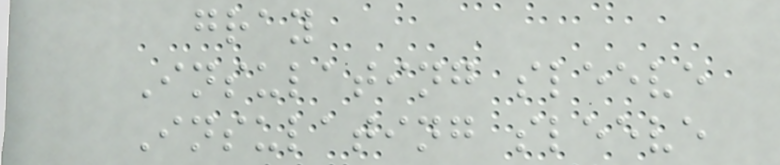gray
Insulating sleeve
Insulating sleeve
